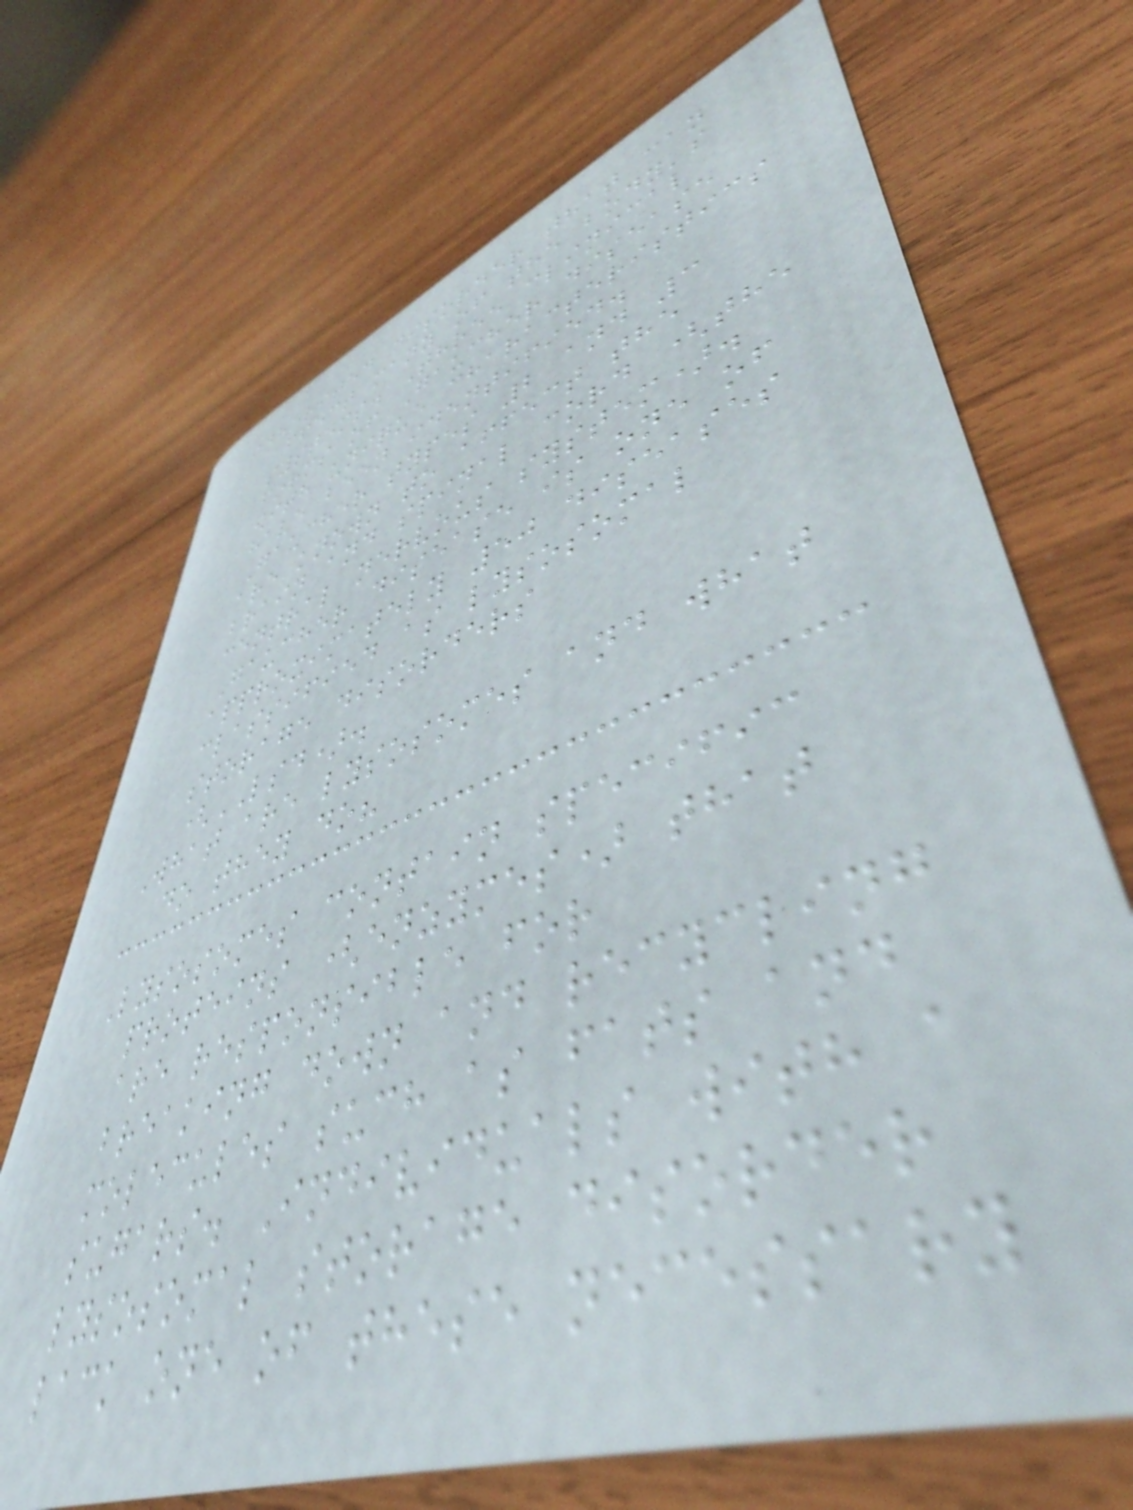inherited disorder that can
affect many of the body's
systems. Three clinical
forms of Gaucher disease
with unique characteristics
have been identified.
Gaucher types 2 and 3
are known to affect the
brain and spinal cord (the
central nervous system).
Gaucher disease is one of
approximately 50 diseases
classified as lysosomal
storage disorders
(LSD).
What are lysosomes and what
do they do?
Lysosomes contain specific
proteins (enzymes) that
are responsible for
breaking down and recycling
molecules such as fats and
sugars. Individuals with a
lysosomal storage disorder
lack one of these necessary
